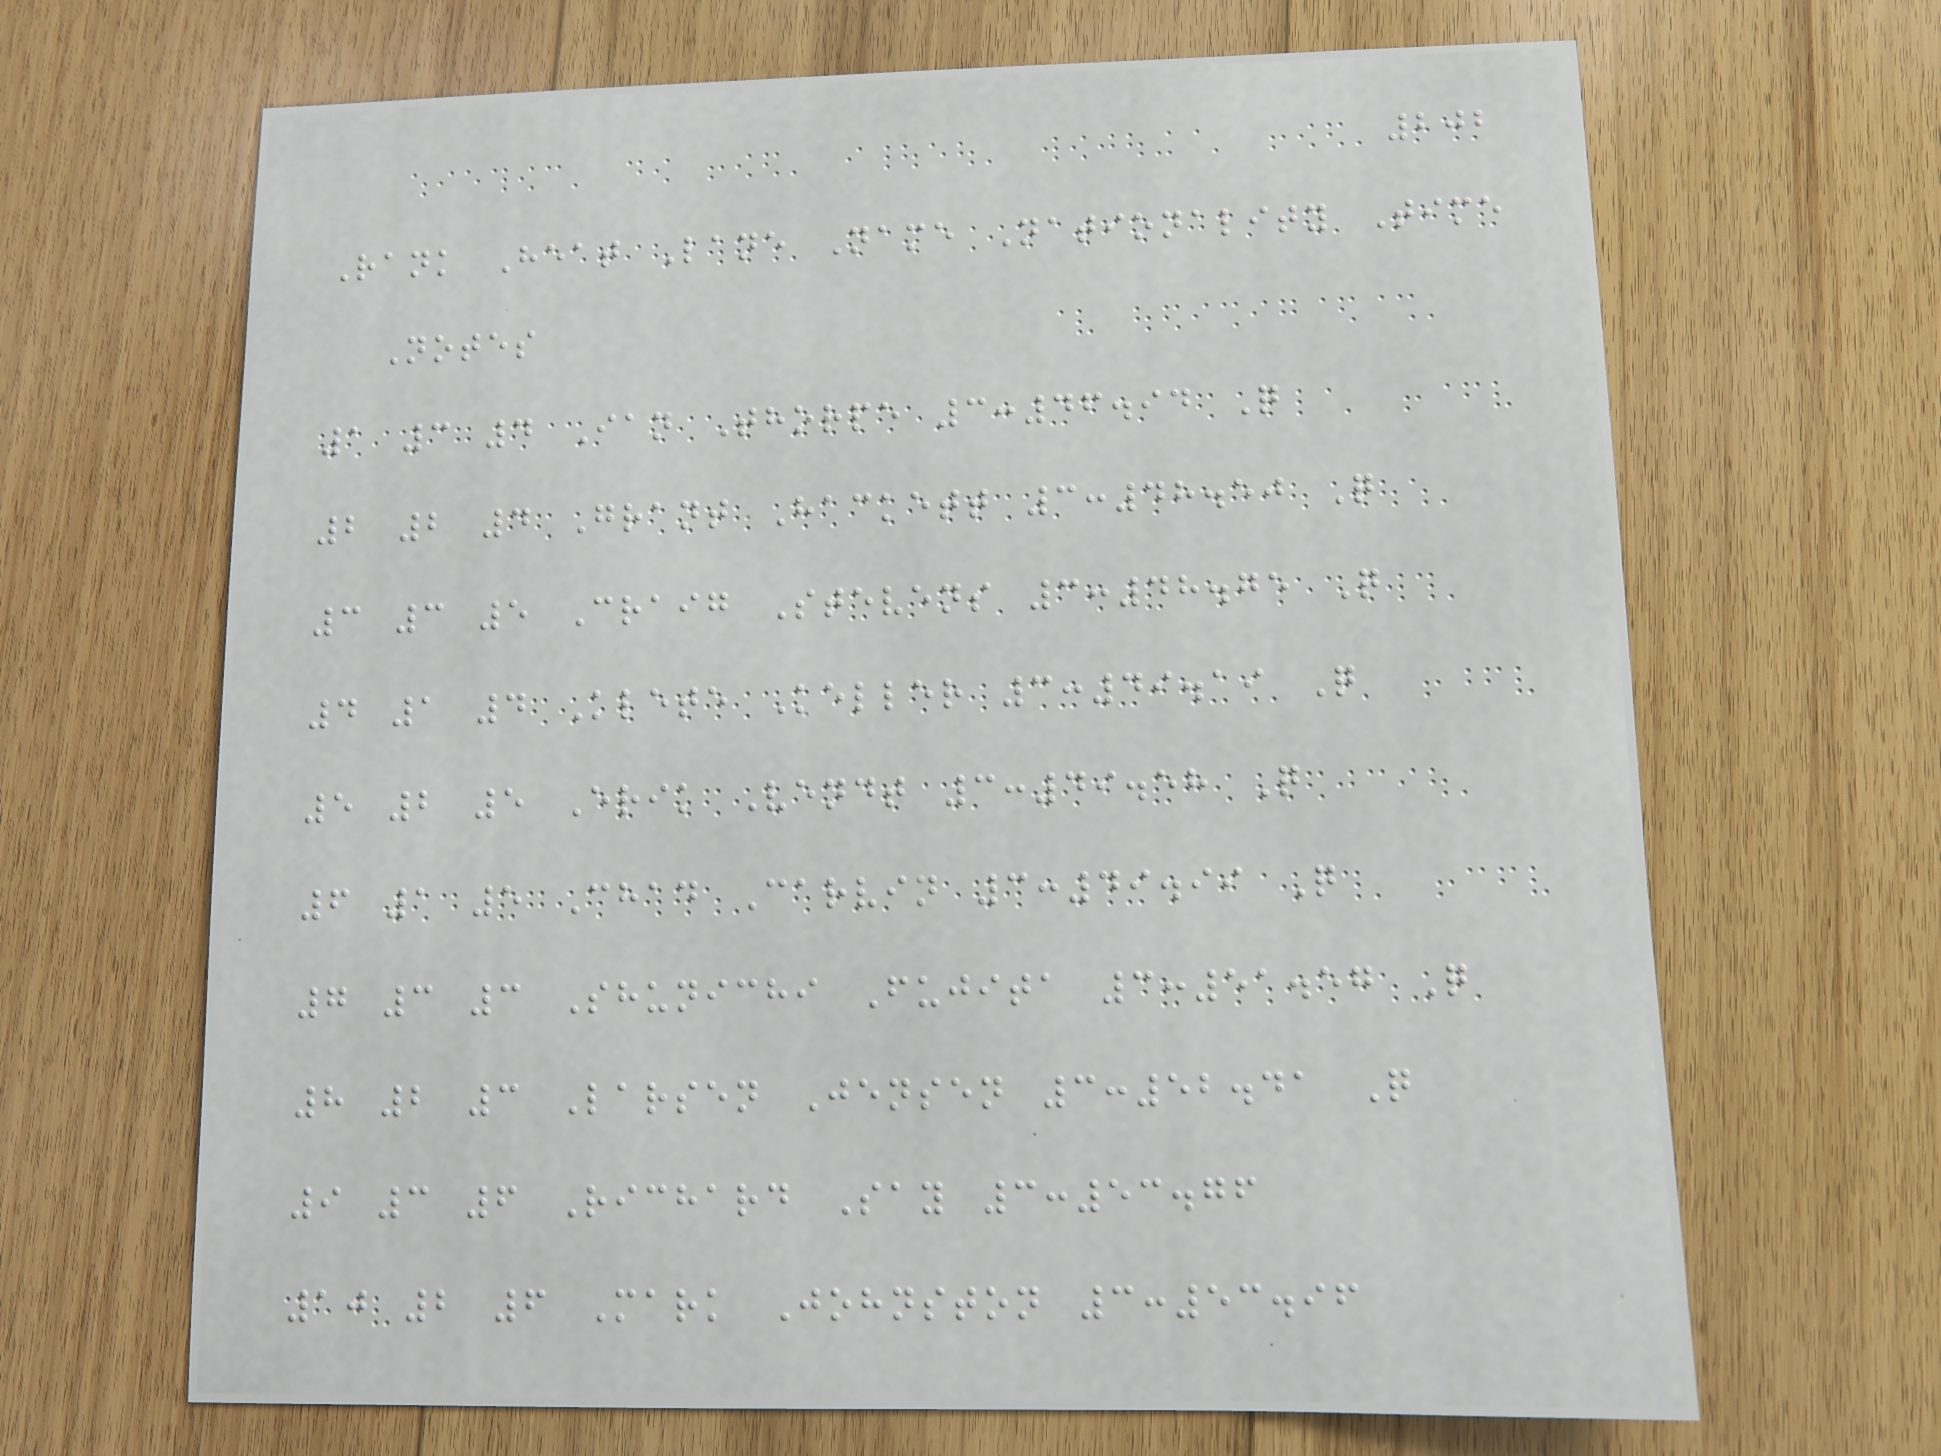202
Rank Heat Lane Name Nationality Time
Notes
1 3 4 Ian Thorpe 3:46.94 Q
2 2 4 Grant Hackett 3:48.50 Q
3 3 5 Craig Stevens 3:48.75 Q
4 1 4 Klete Keller 3:49.19 Q
5 2 5 Erik Vendt 3:49.58 Q
6 1 5 Chad Carvin 3:49.99 Q
7 3 3 Shunichi Fujita 3:51.57 Q
8 2 3 Larsen Jensen 3:52.41 Q
9 3 6 Richard Say 3:53.76
10 2 6 Mark Johnston 3:53.96
